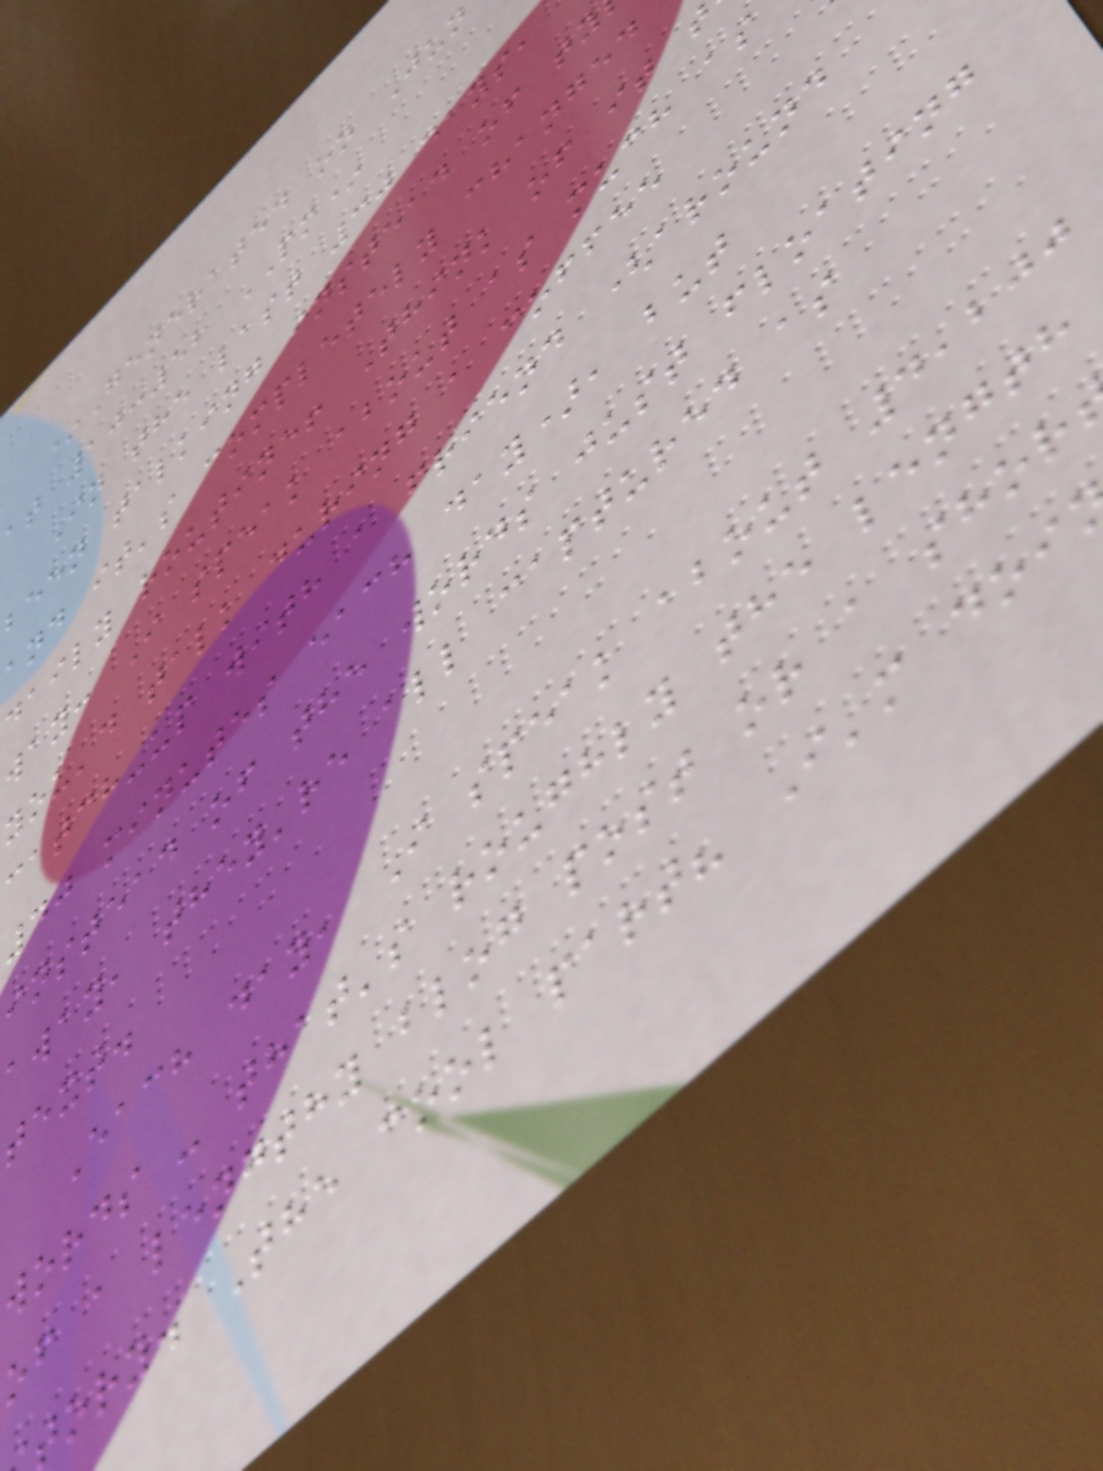*Generated on Jun
at 10:52 PM*
In the last 30 days,
been talking instead of ty
and it's completely changed
daily routine! Think of it t
way: I speak about as much as
you'd talk during a coffee
catch-up with a friend (around
40 minutes each day), but
instead of the words just floating
away, they're all captured as
text.
Each day, I speak about 4,200
words - that's roughly the length
of a lengthy blog post or a shor
tory. The cool part? I'm doi
